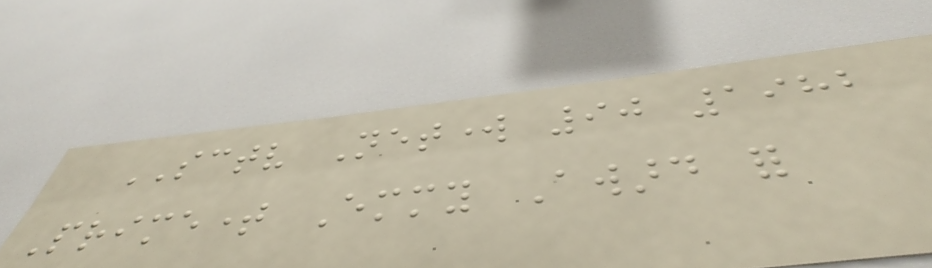SCTV Network 90 1982
Primetime Emmy Award for
